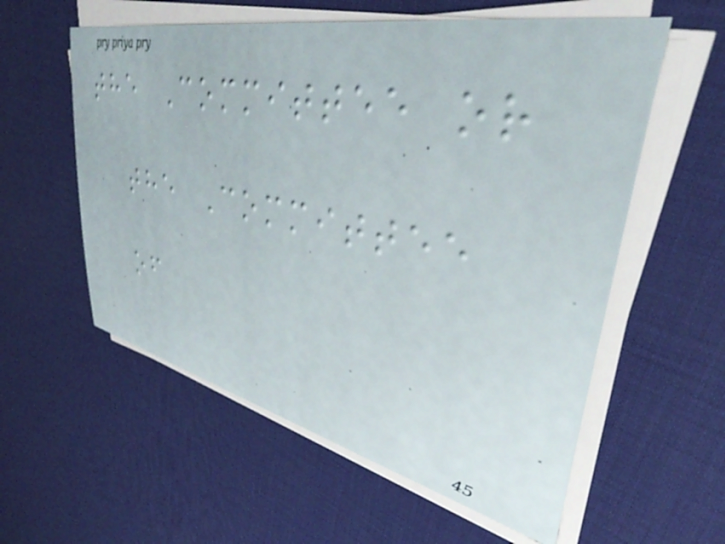the Committee or
the Committee
of
